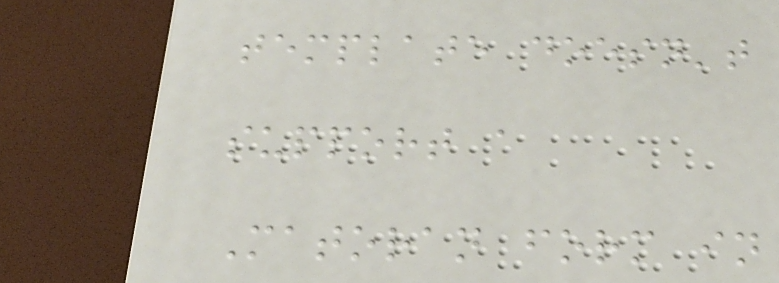template doesn't
support a
Matoran form in
